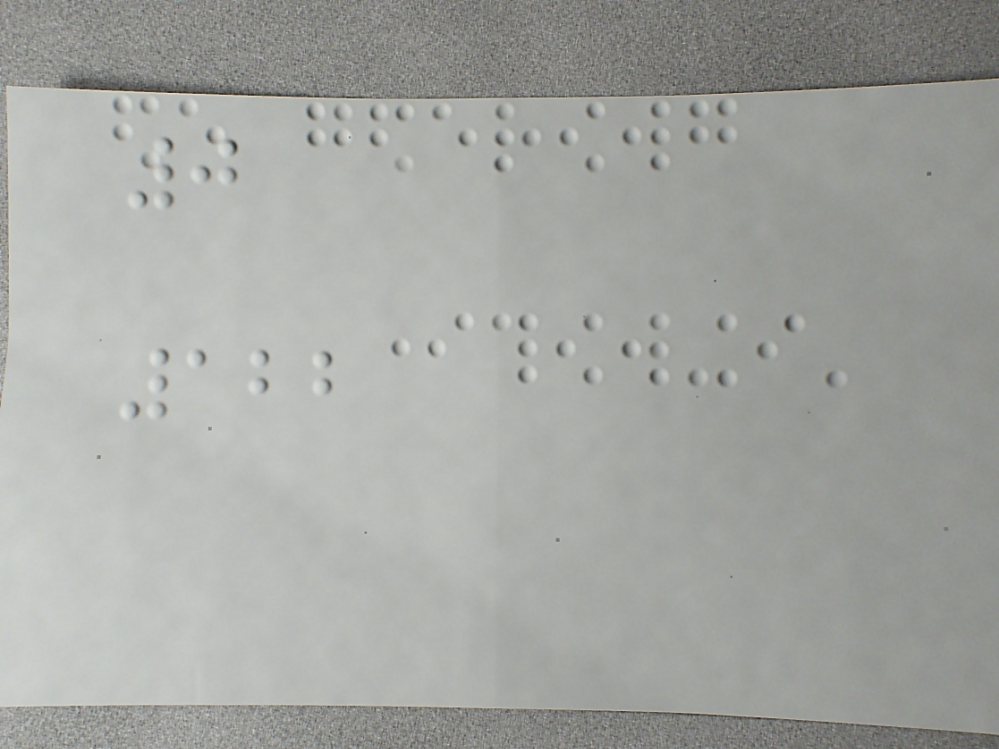0
122
